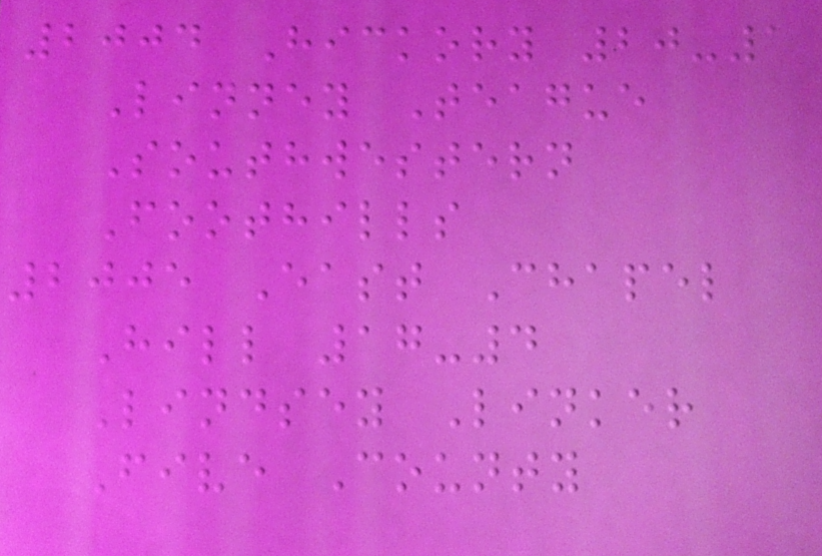2004 Hickory 20-1
Linney Teague
Southwestern
Foothills
2005 East Chapel
Hill 17-4
Lindsey Linker
Five County
